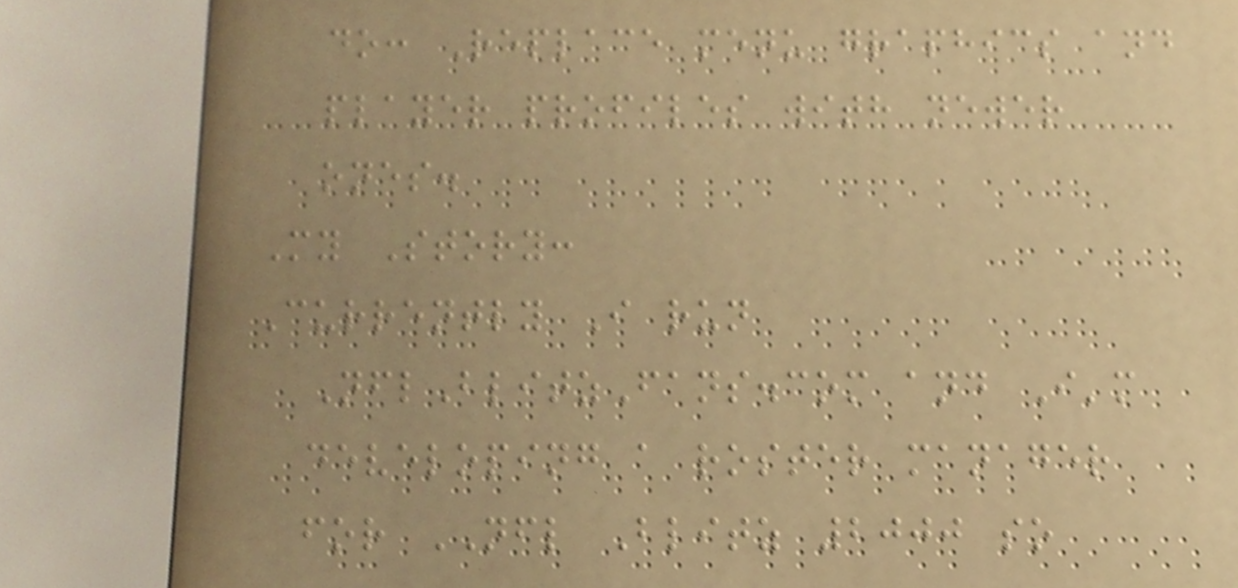do: Replace menu graphics and
player profiles with newer
ones.
My Story:
Currently I run
NflBlitzFans.com and I'm
developing a roster manager
for NFL Blitz 2000 so
